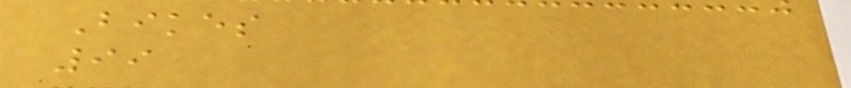Bikes
99
